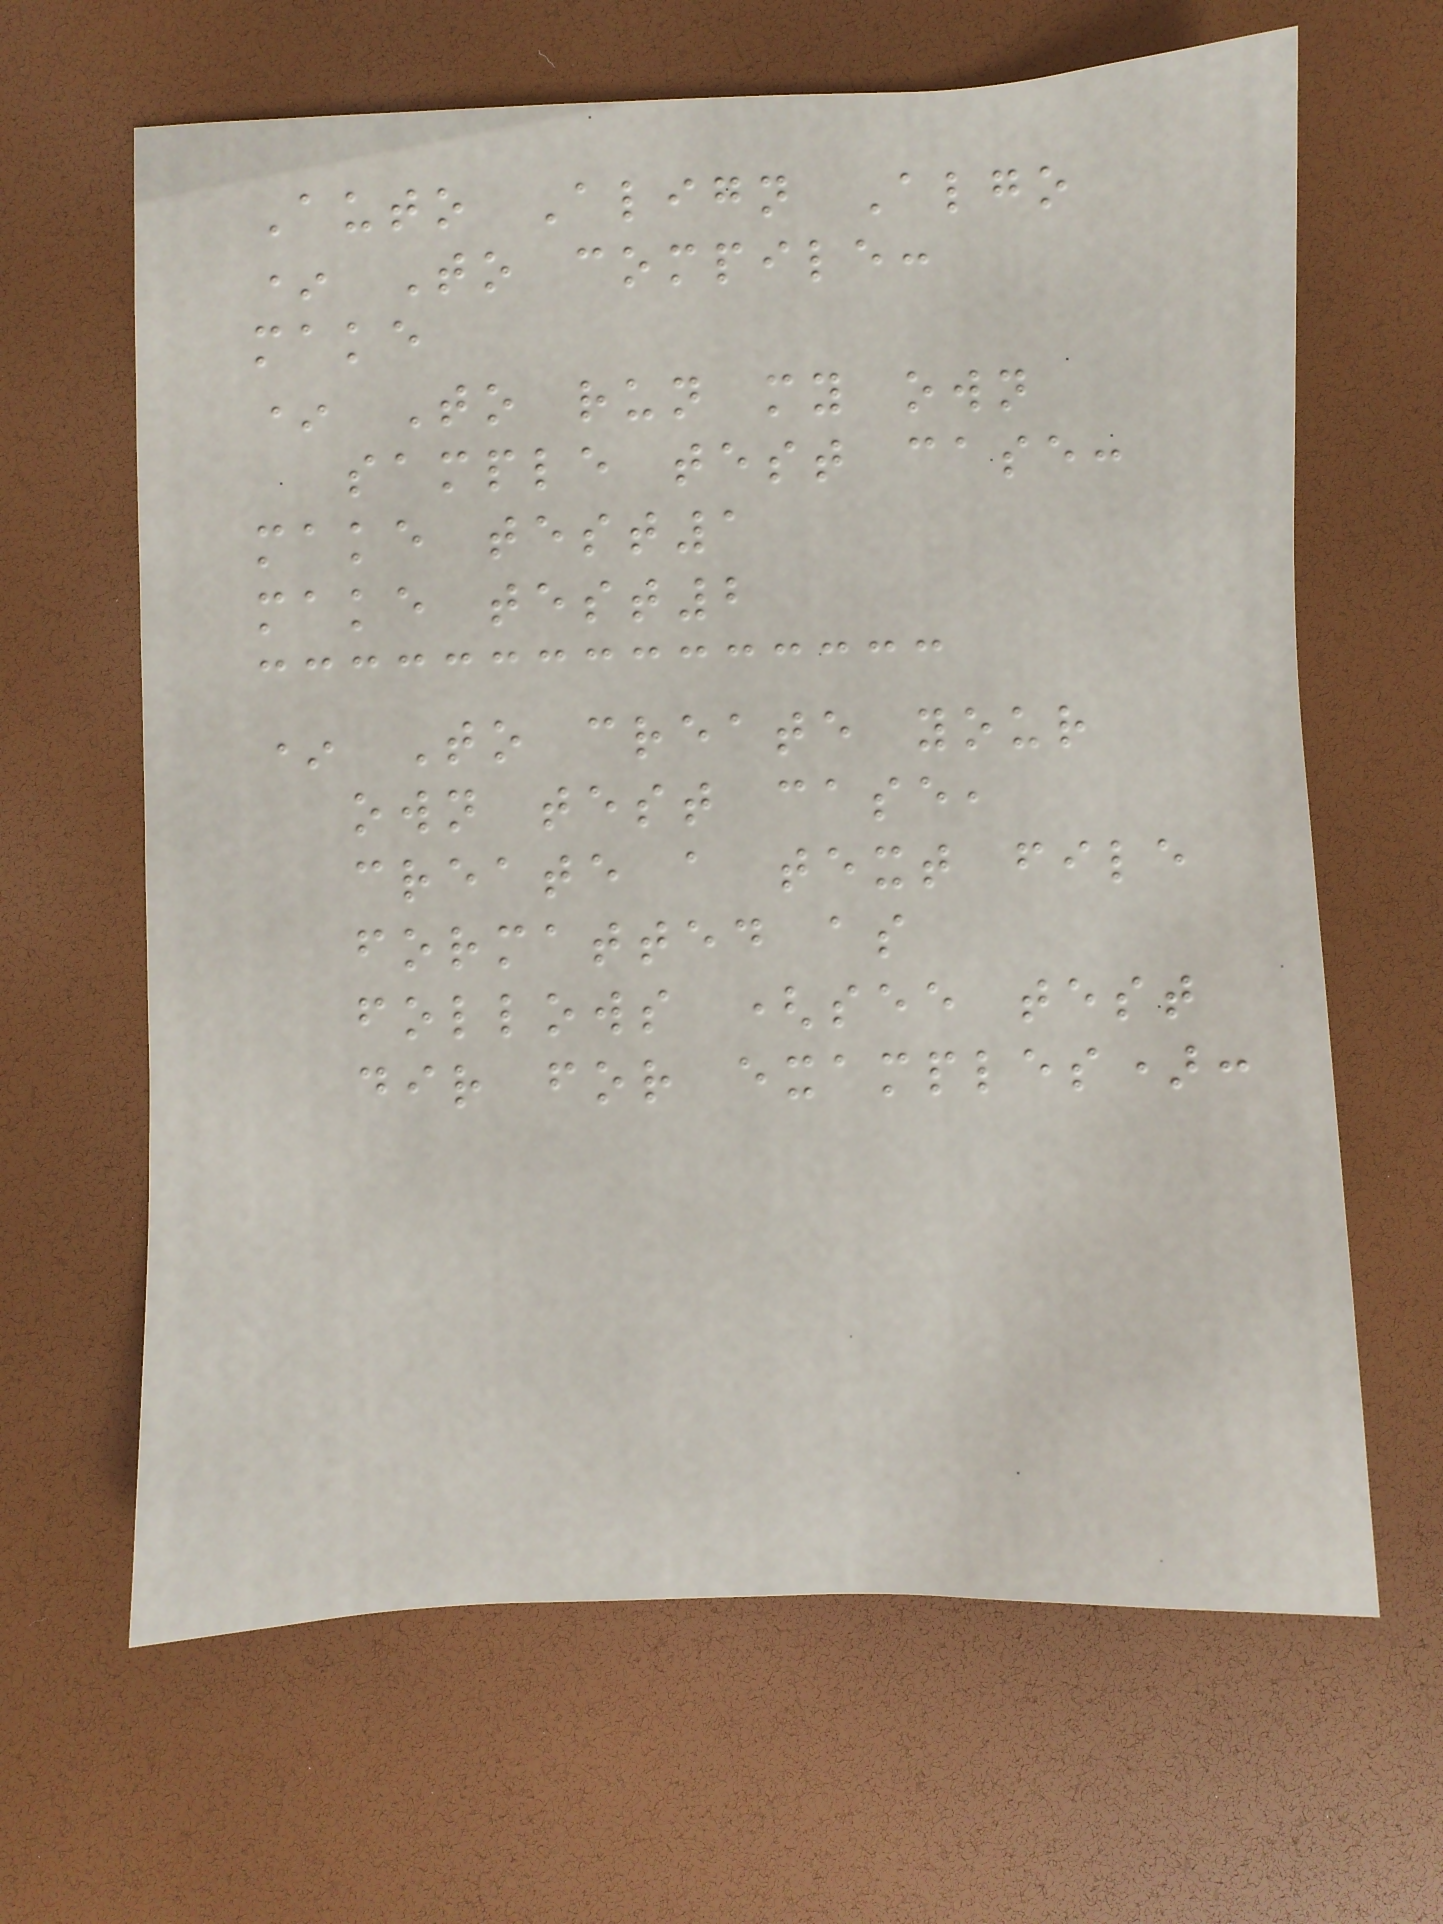Auto Align Algo
* To compile:
make
* To run my own
sample test case:
make test1
make test2
* To create your
own test case,
create a text file
formatted as
follows (see test
dir for examples):
